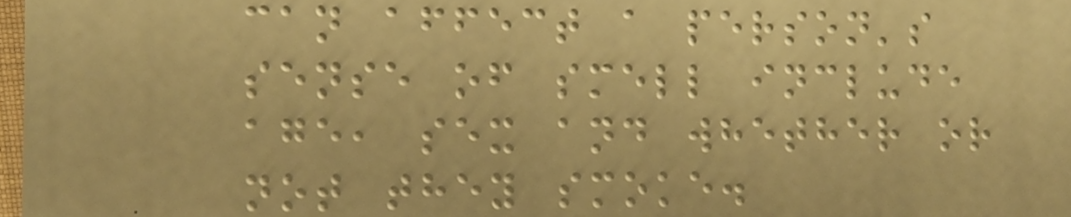can affect a person's
sense of smell include
age, sex and whether or
not they smoke.
